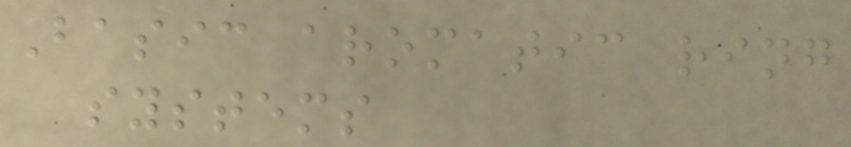Basic aromatic ring
systems
